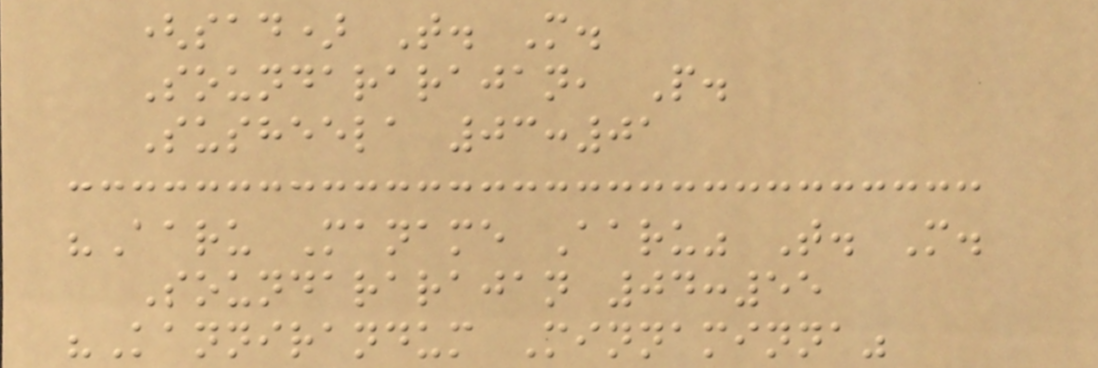(sad) T. M.
Soundararajan, P.
Susheela 03:01
"Aaru Maname Aaru" T. M.
Soundararajan 04:55
"Kannirandum Minnaminna"
